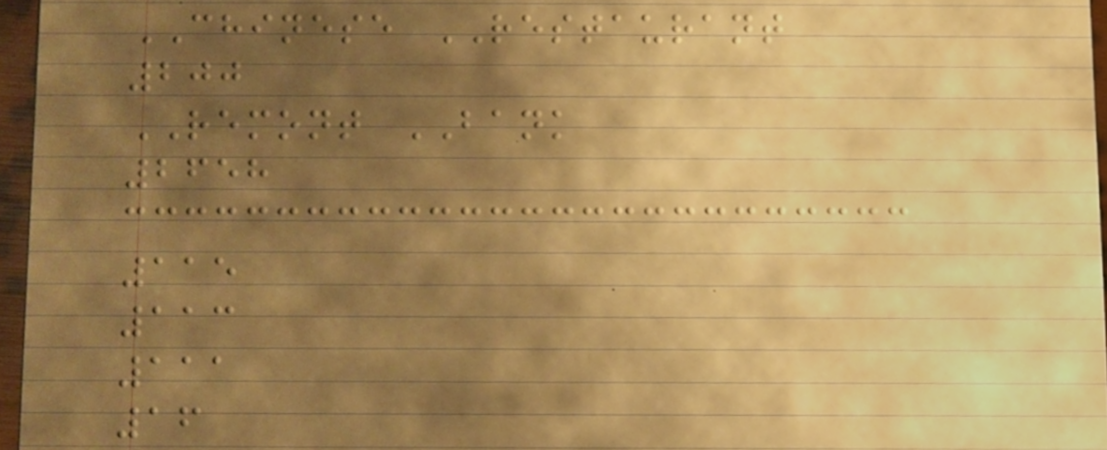CHINESE RESTAURANT
200
REMONT BANK
2658
115
113
111
16
